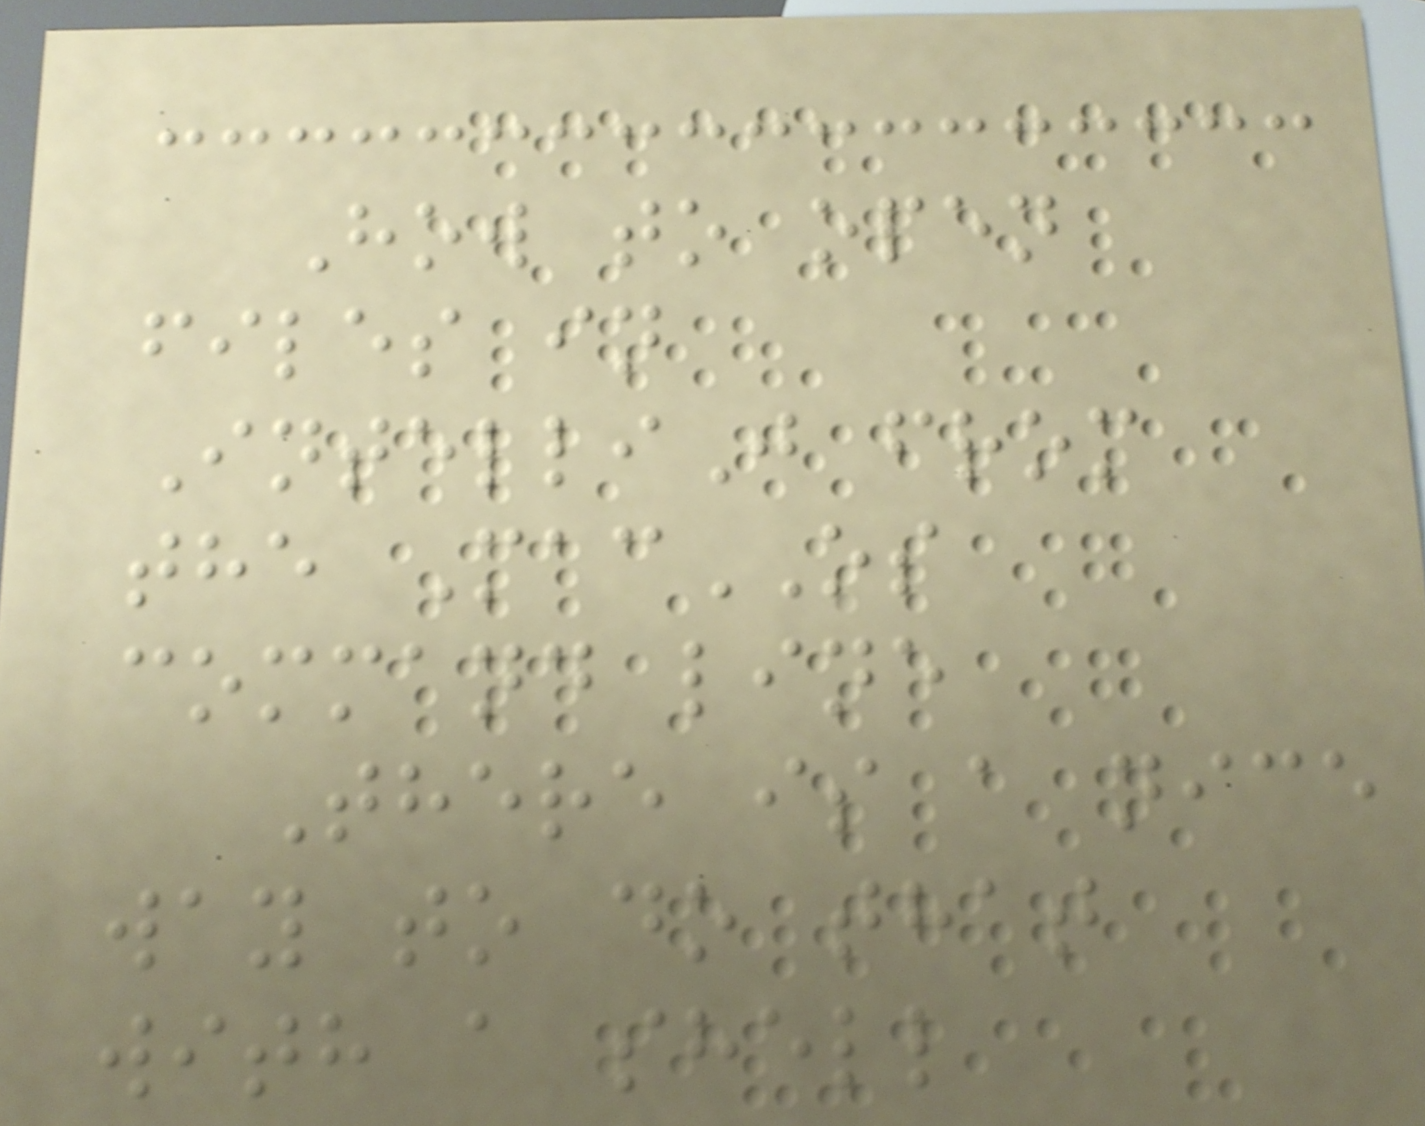How to open
files in
IntelliJ from
the MacOS
command line
There is a nice
way to do that
with a shell
